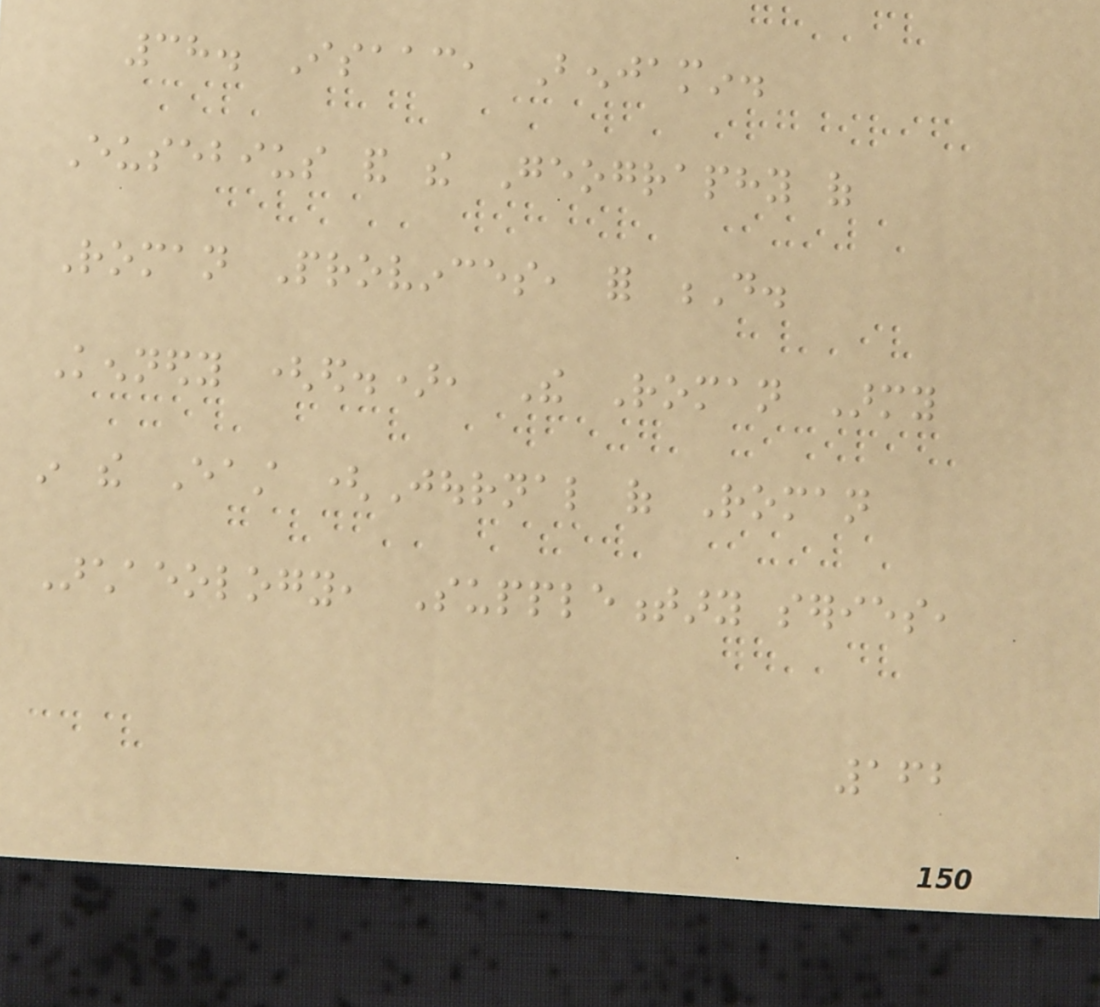38. Isaac, Benjamin.
Eusebius and the Geography of
Roman Provinces, for D.
Kennedy (ed.), The Roman Army
in the East (Journal of Roman
Archaeology, Supplementary series,
162
